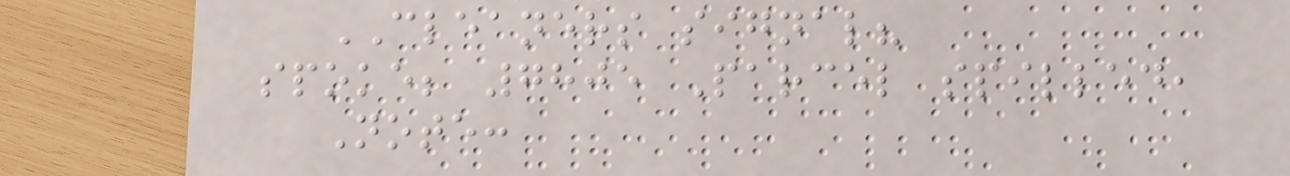CLEANERS signal?
spoke; 7805 Parcel spilled,
Note:
